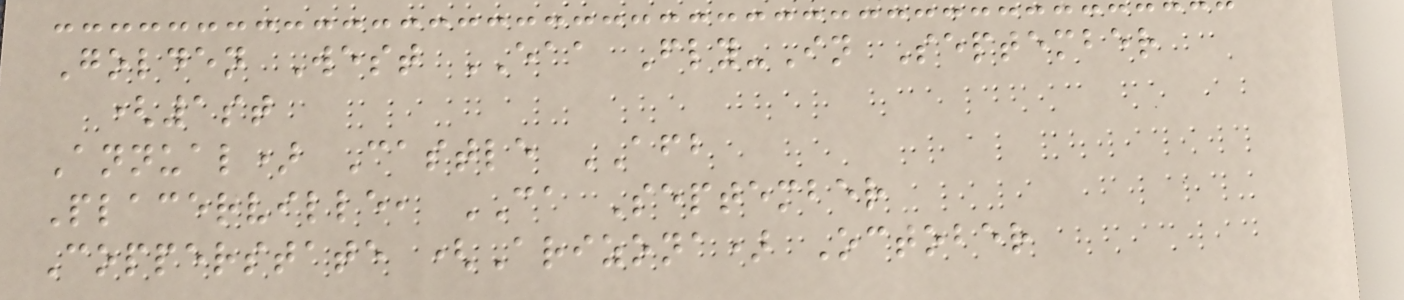Golden West EAA Fly-In September
(1st
Annual) Castle AFB
Placerville, CA September
Copperstate (Arizona) October
